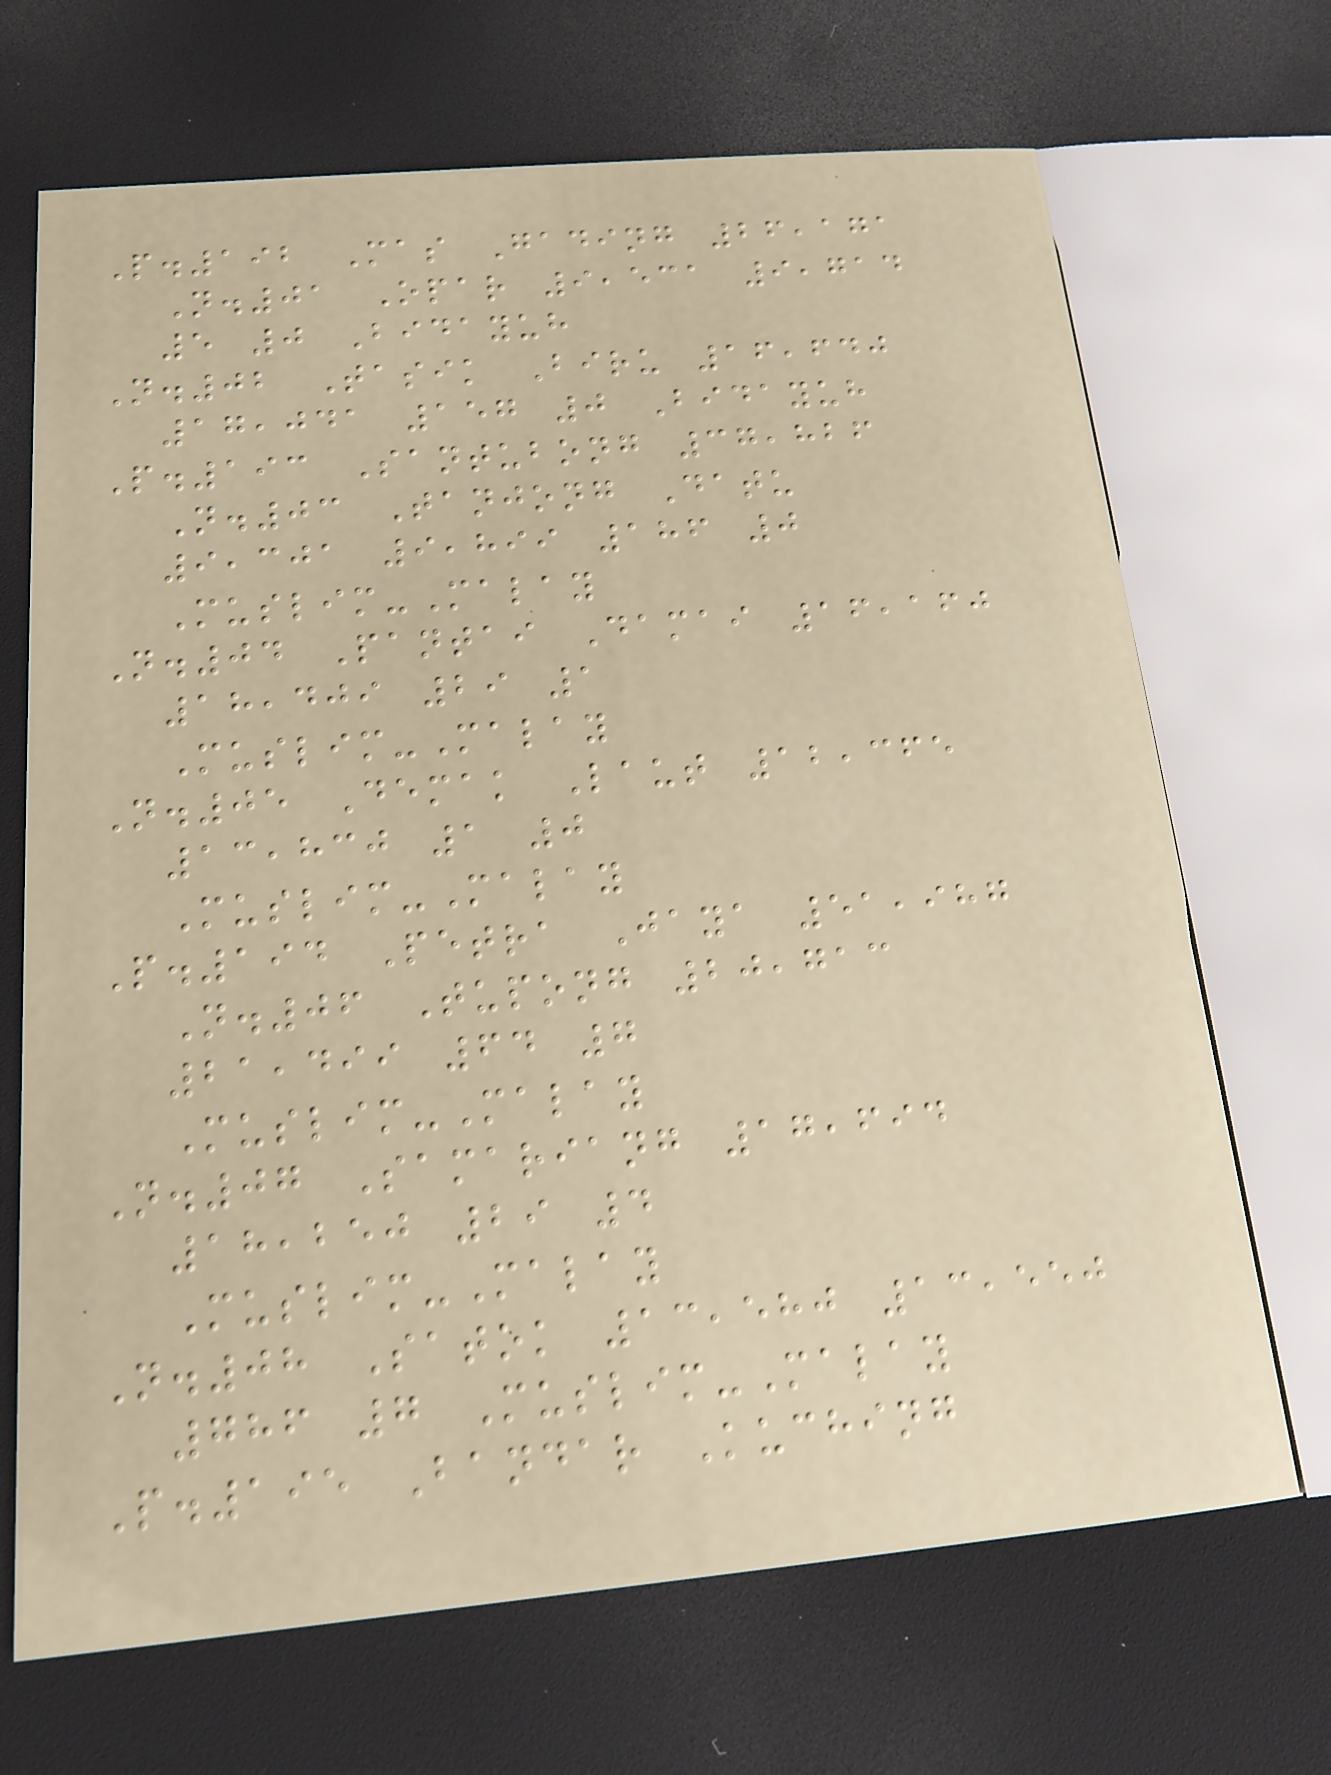P.192 Mas Gading 26,171
N.01 Opar 9,531 9,714
5 0 Bidayuh
N.02 Tasik Biru 16,640
17,041 157 0 Bidayuh
P.193 Santubong 37,826
N.03 Tanjong Datu
9,301 9,899 186 0
Muslim-Malay
N.04 Pantai Damai 16,160
18,409 29 1
Muslim-Malay
N.05 Demak Laut 12,365
13,830 1 0
Muslim-Malay
P.194 Petra Jaya 51,987
N.06 Tupong 20,713
21,499 64 7
Muslim-Malay
N.07 Samariang 17,694
18,250 29 4
Muslim-Malay
N.08 Satok 13,580 13,550
786 7 Muslim-Malay
P.195 Bandar Kuching
